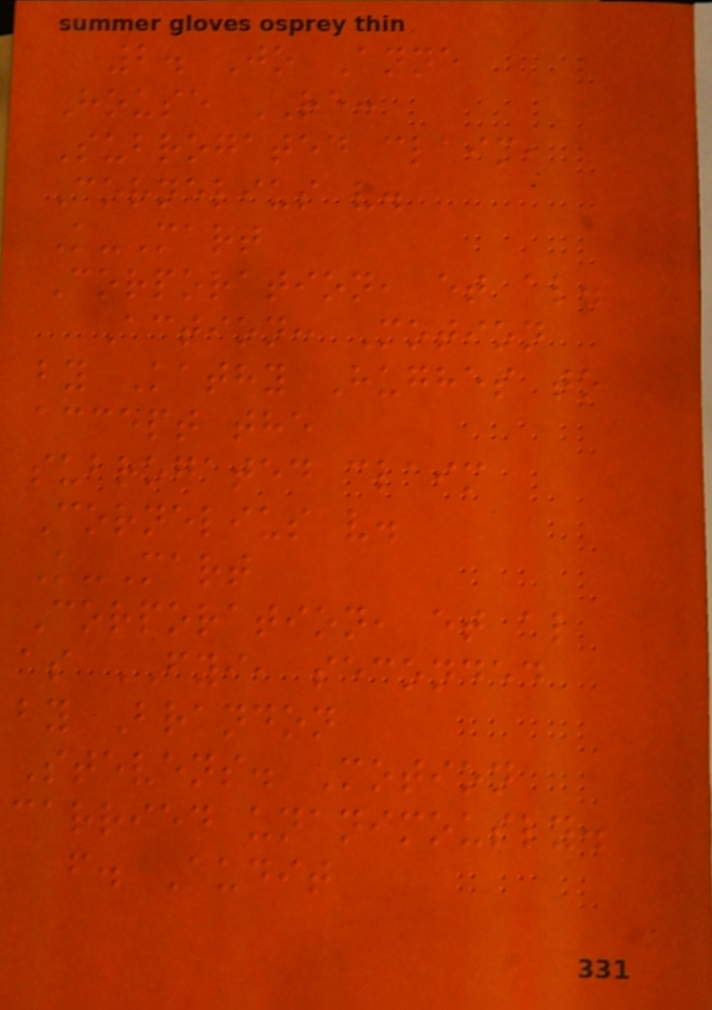2. Jo Anne
House RE:
Subrogated claim,
Cornelius v.
K-Mart
Corporation, et al.
Action: Motion
by Kathy Hughes to
accept the
subrogated claim
Cornelius v.
K-Mart
Corporation, et al
as FYI, seconded
by Brandon
Stevens. Motion
carried unanimously.
f. Audit
